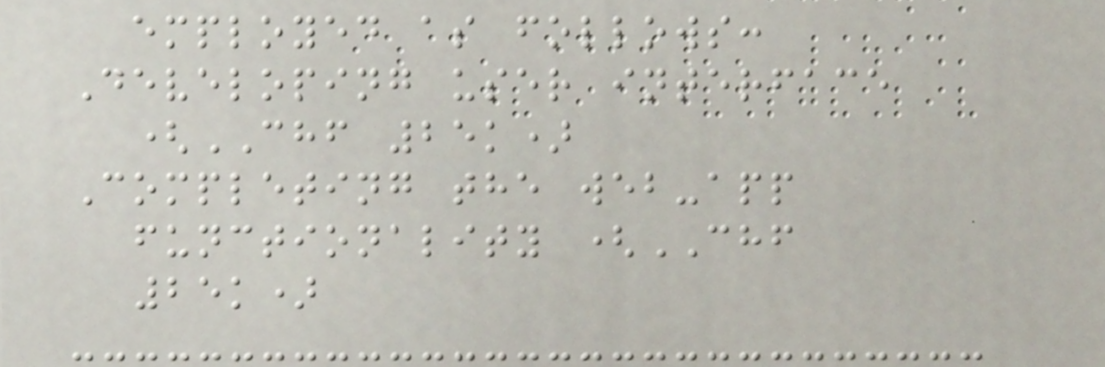employed as follows:
Developing user interface
(CHF 25k)
Completing the web-app
functionality (CHF
25k)
